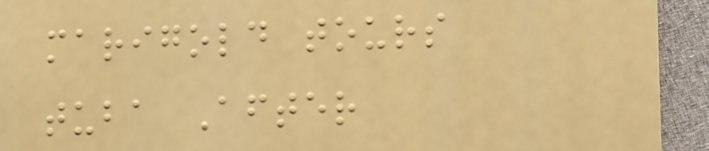marigold tours
tuba After
